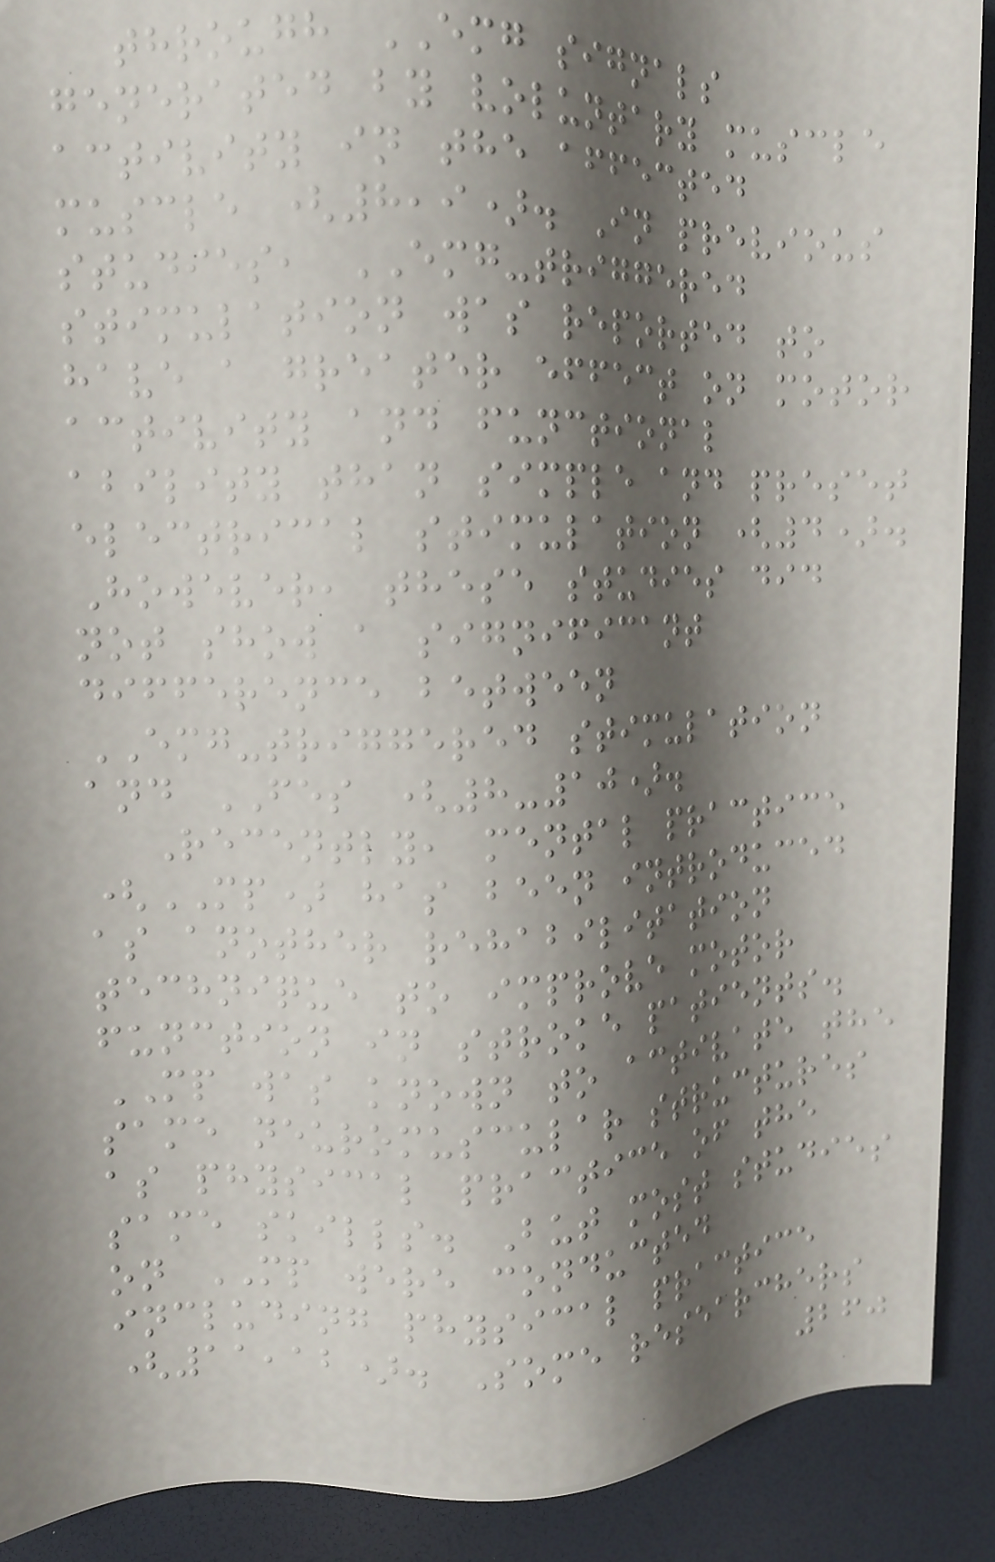through EMG signals
generated by voluntary muscle
activity in the affected
muscle (8,9). In previous
studies, EMG-triggered
stimulation was reported to
have a greater effect on motor
activity and functional
ability than simple and preset
electrical stimulation (4).
However, these studies did
not show a significant
difference between
EMG-triggered stimulation
and FES (8-10).
Recently, mental practice
(MP) has been introduced
as another rehabilitation
technique to improve motor
function in stroke patients.
MP was known to activate the
same neuromuscular structures
as physical practice of the
same skills. But most studies
on MP were conducted
including physical practice
(11,12). Some researchers
260
